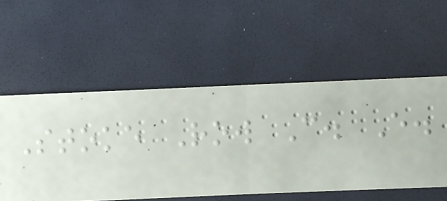Stoke Row C. E.
